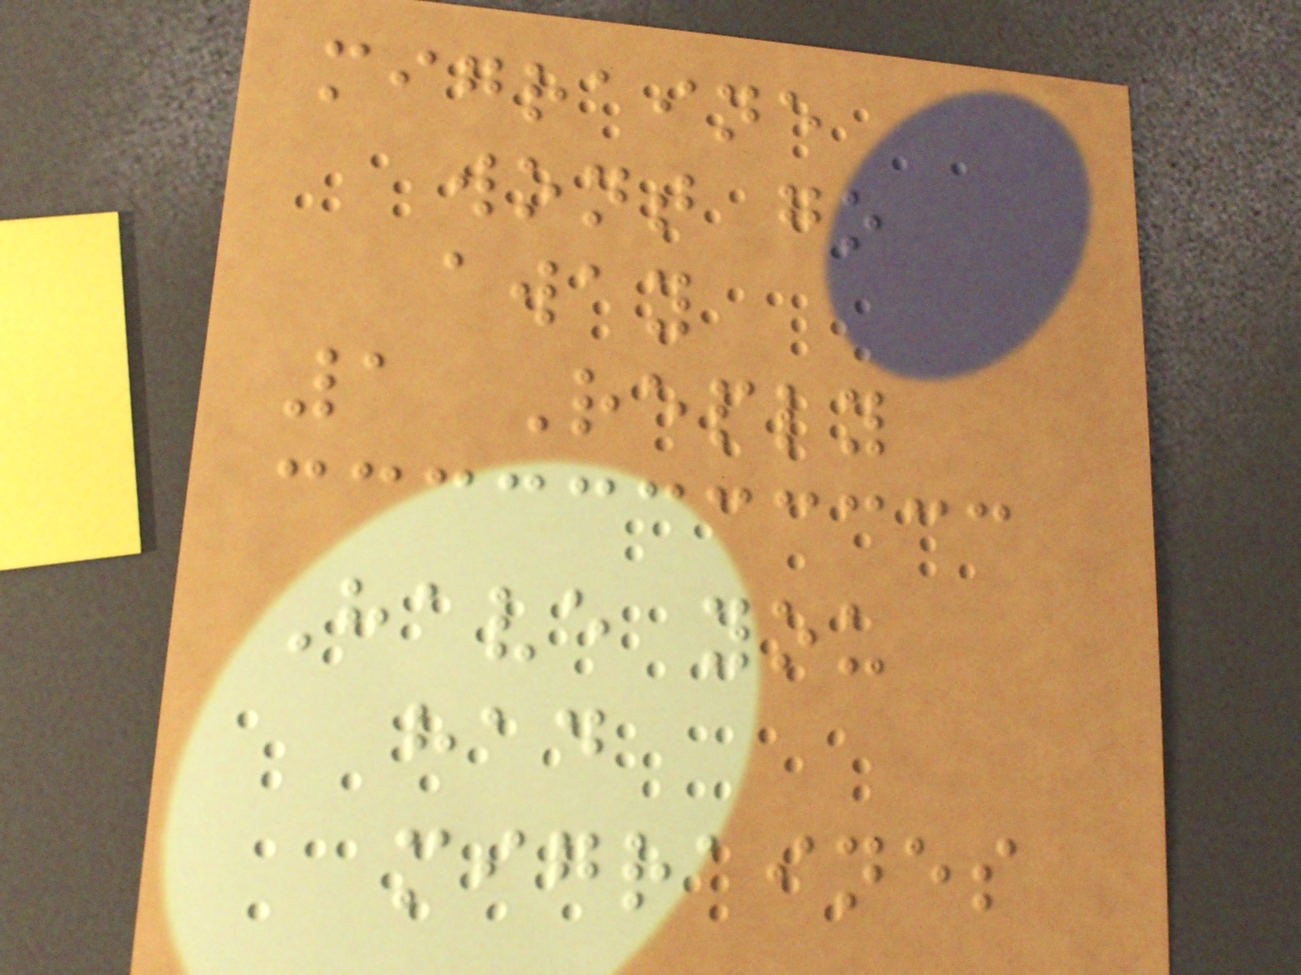migraine
wont go
away
1 Reply
Have you
had
migraines
